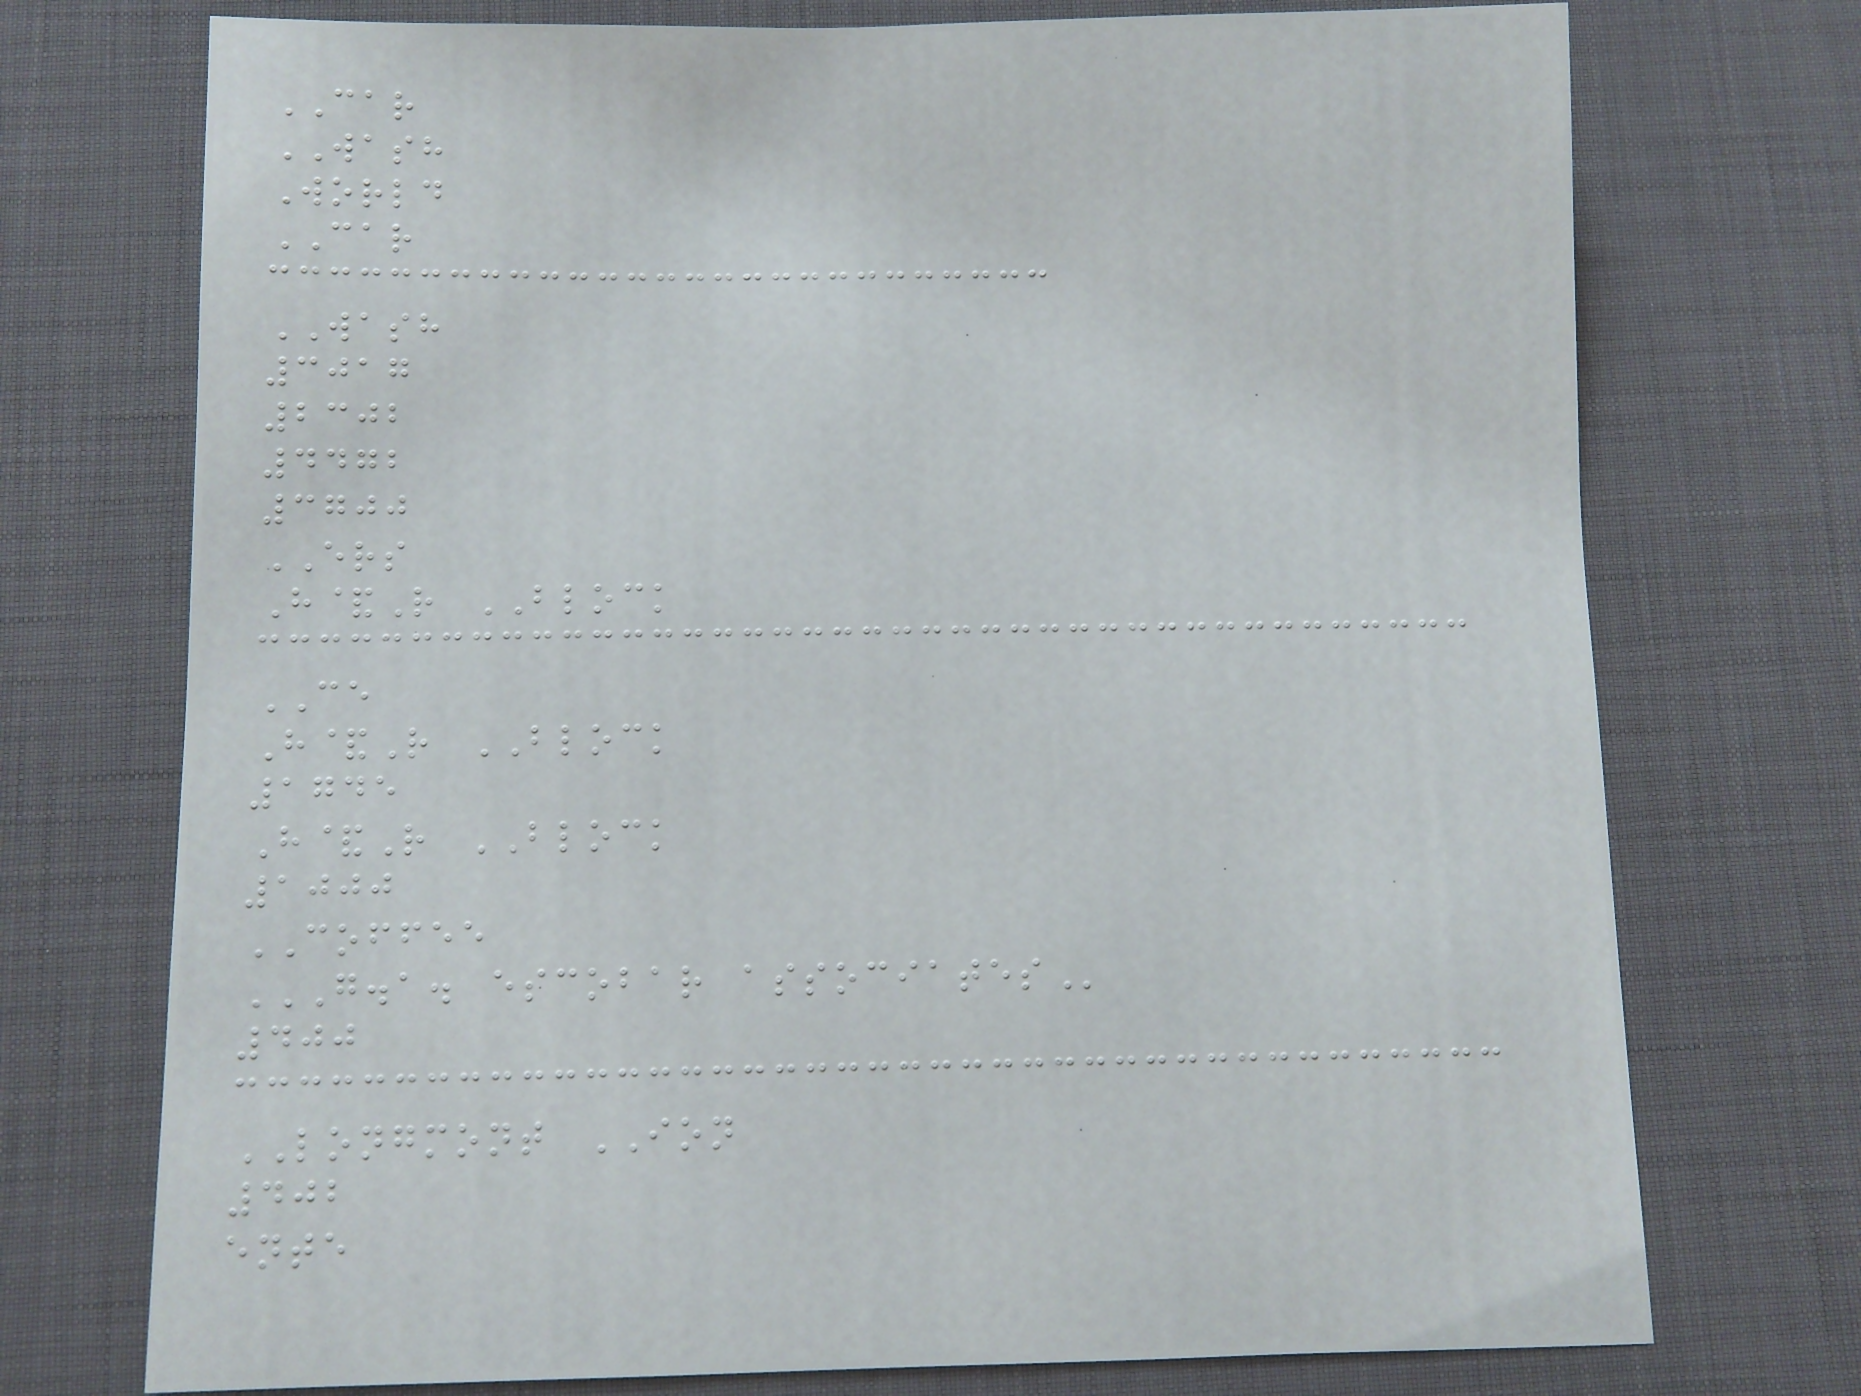CAR
WASH
World
CAR
WASH
3017
2302
4472
3700
ERS
H&R BLOCK
CE
H&R BLOCK
1745
H&R BLOCK
1000
COFFEE
G.A. ESCOBAR ASSOCIATES
400
LONGMONT ION
402
ente
